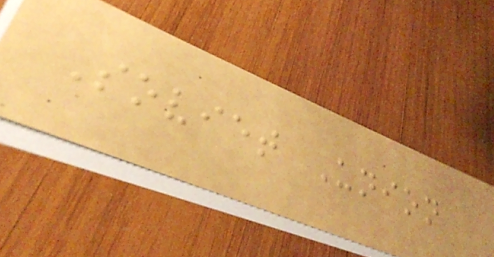Soviet Union
